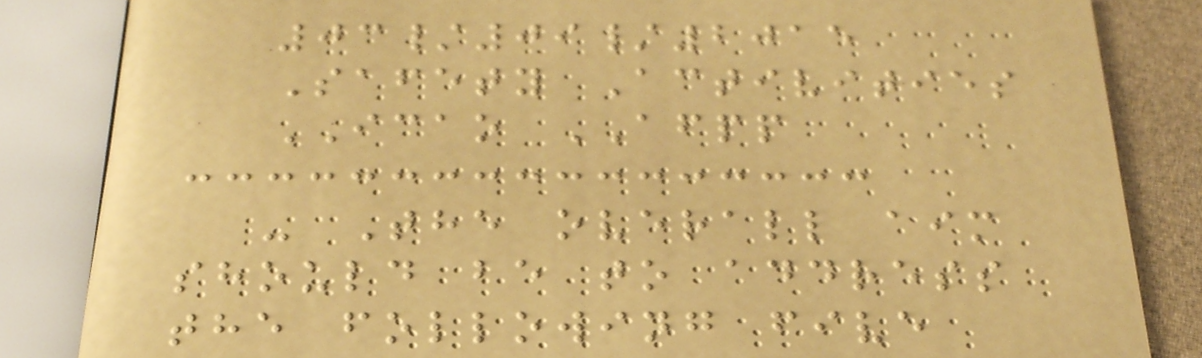03/09/2015
Safety Activities
ICAO AFPP
- The overall aim
should be to address
the following five
